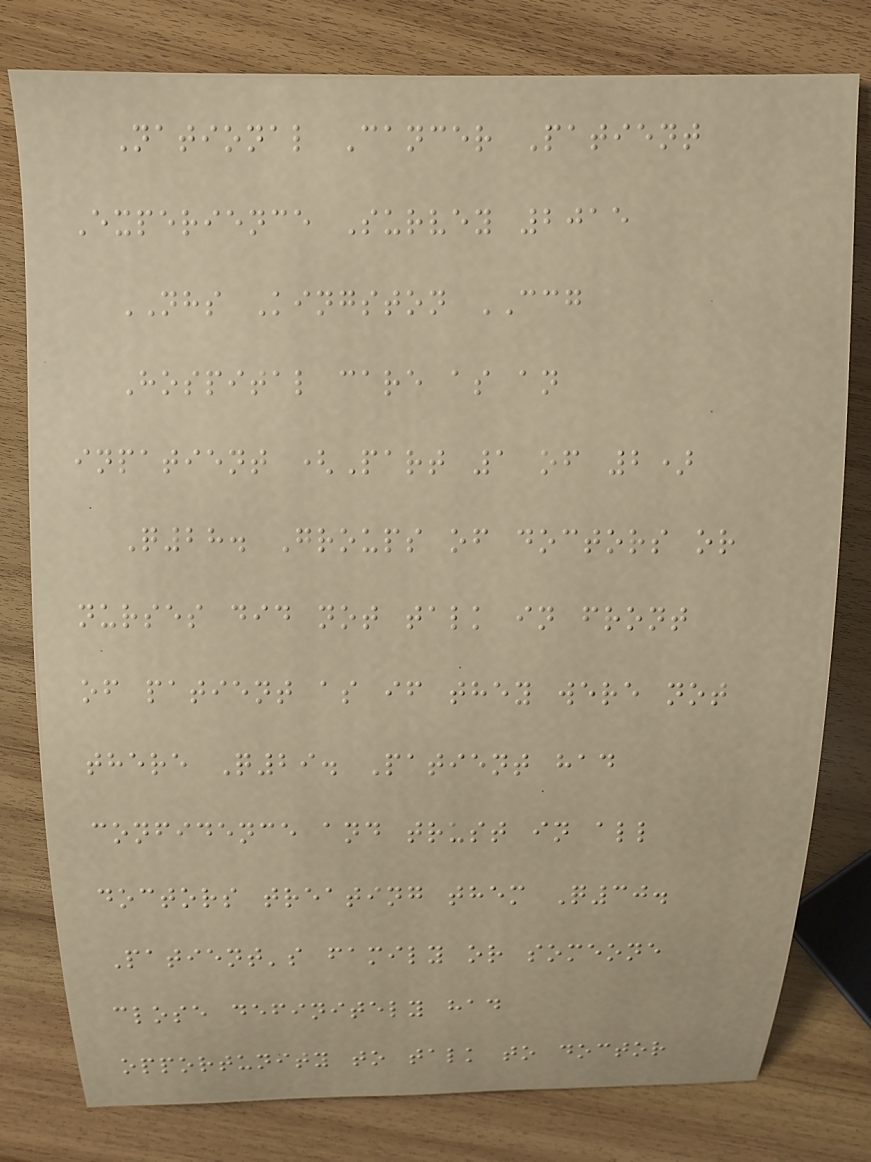National Cancer Patient
Experience Survey 2015
NHS Kingston CCG
Hospital care as an
inpatient (Part 1 of 2)
Q28. Groups of doctors or
nurses did not talk in front
of patient as if they were not
there Q29. Patient had
confidence and trust in all
doctors treating them Q30.
Patient's family or someone
close definitely had
opportunity to talk to doctor
